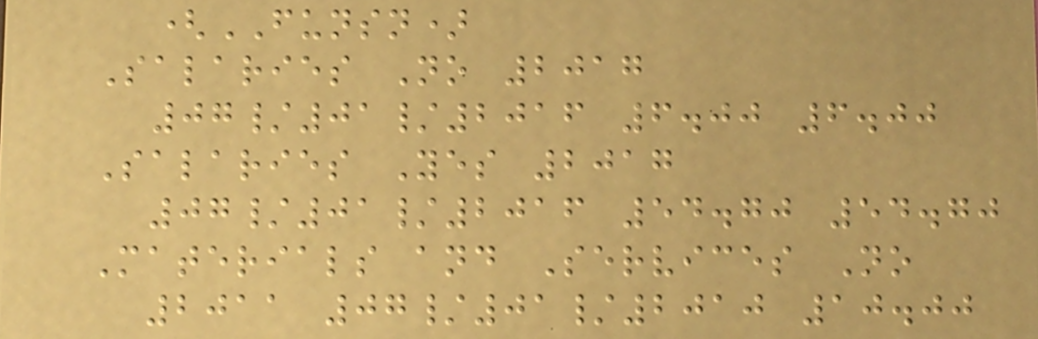(FUNSN)
Salaries No 2017
07/01/2016 6.00 6.00
Salaries Yes 2017
07/01/2016 54.70 54.70
Materials and Services No
2011 07/01/2010 10.00
